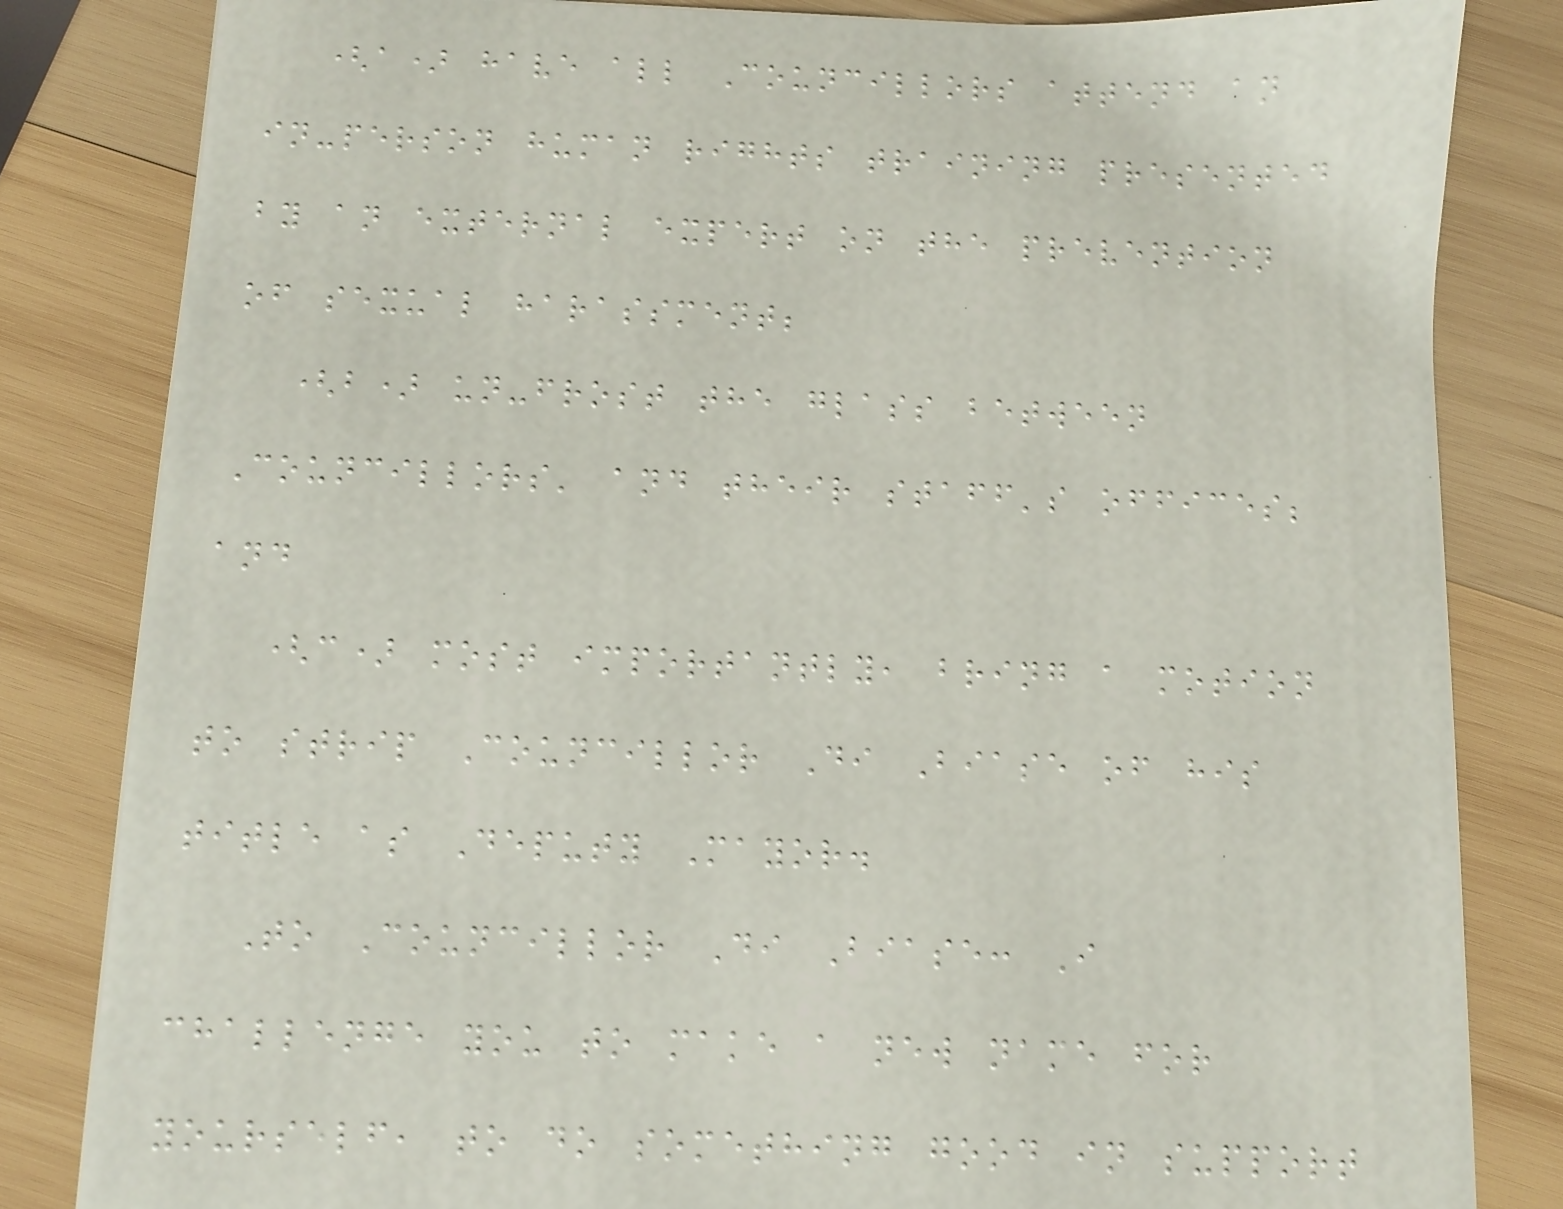(a) have all Councillors attend an
in-person human rights training presented
by an external expert on the prevention
of sexual harassment;
(b) un-frost the glass between
Councillors' and their staff's offices;
and
(c) most importantly, bring a motion
to strip Councillor Di Biase of his
title as Deputy Mayor.
To Councillor Di Biase: I
challenge you to make a new name for
yourself, to do something good in support
